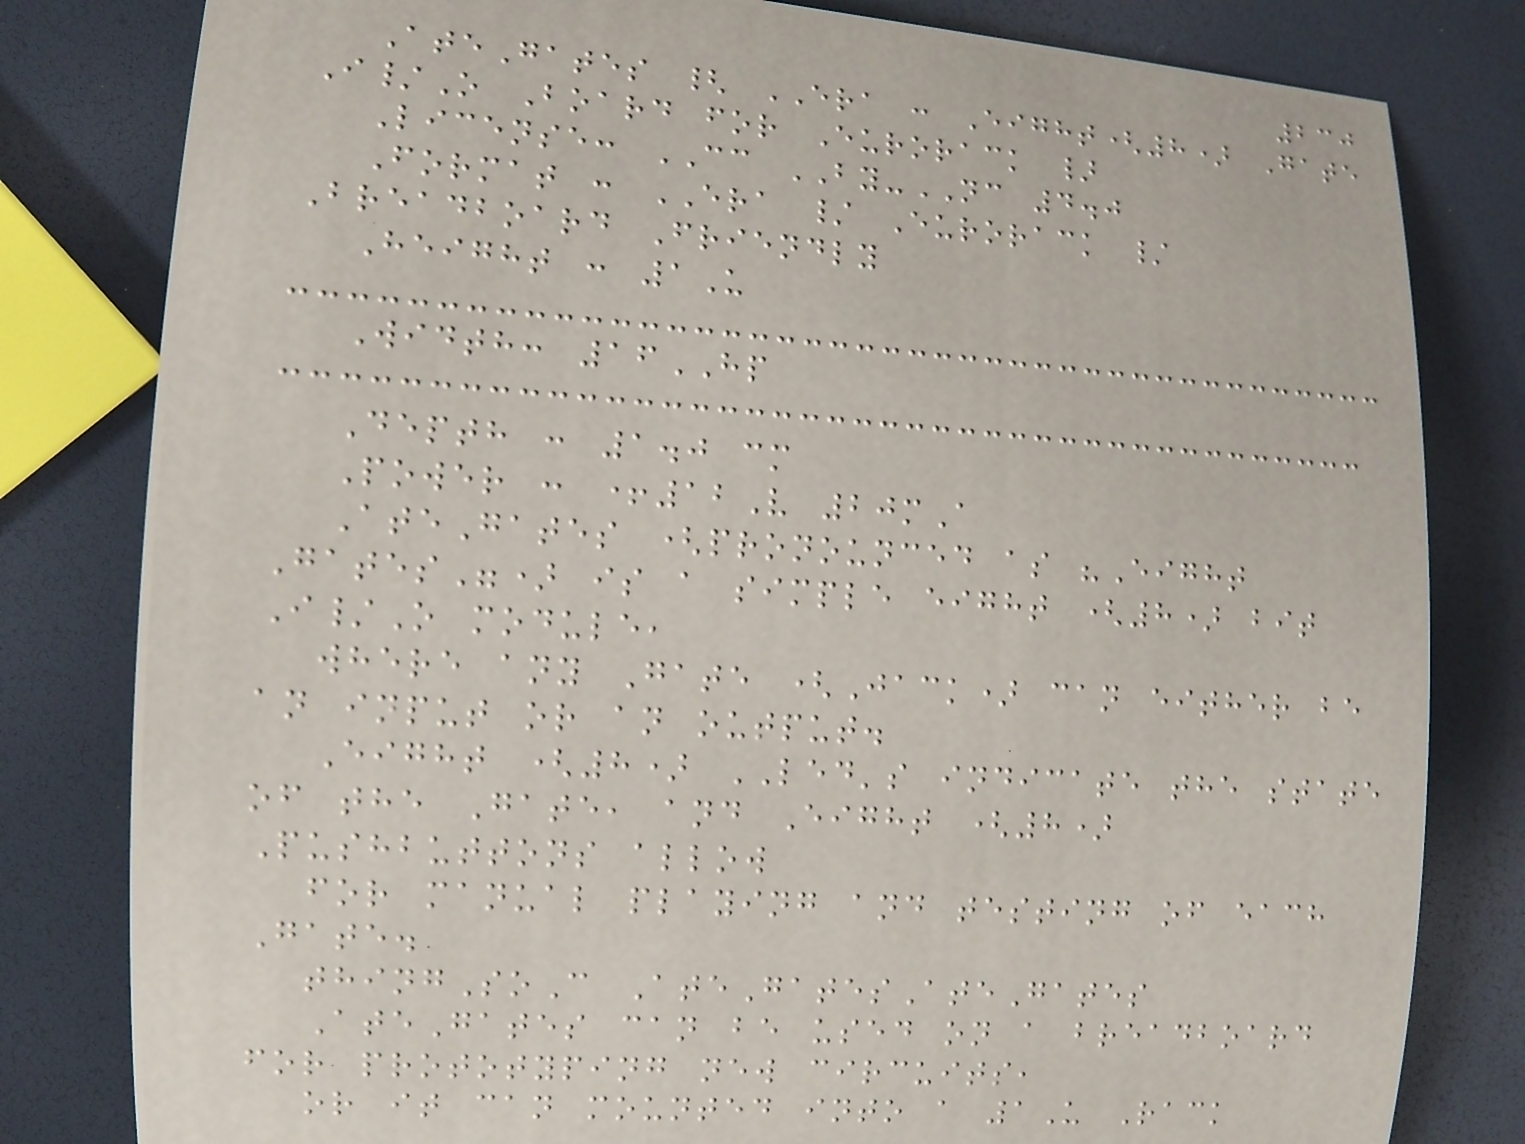230
AteGates { ERA : Eight(8) Gate
I/O Board for Eurorack }
License: CC BY-NC 4.0
Format : ERA / Eurorack /
Breadboard Friendly
Height : 1U
Width: 16HP
Depth : 1.0 cm
Power : +12V 20mA
AteGates (pronounced as "Eight
Gates") is a simple eight (8) bit
I/O module,
where any Gate (Jack) can either be
an input or an output.
Eight (8) LED's indicate the state
of the Gate, and Eight (8)
Pushbuttons allow
for manual playing and testing of each
Gate.
thingSoC AteGatesAteGates
AteGates can be used on a breadboard
for prototyping new circuits,
or it can mounted into a 1U Rack
